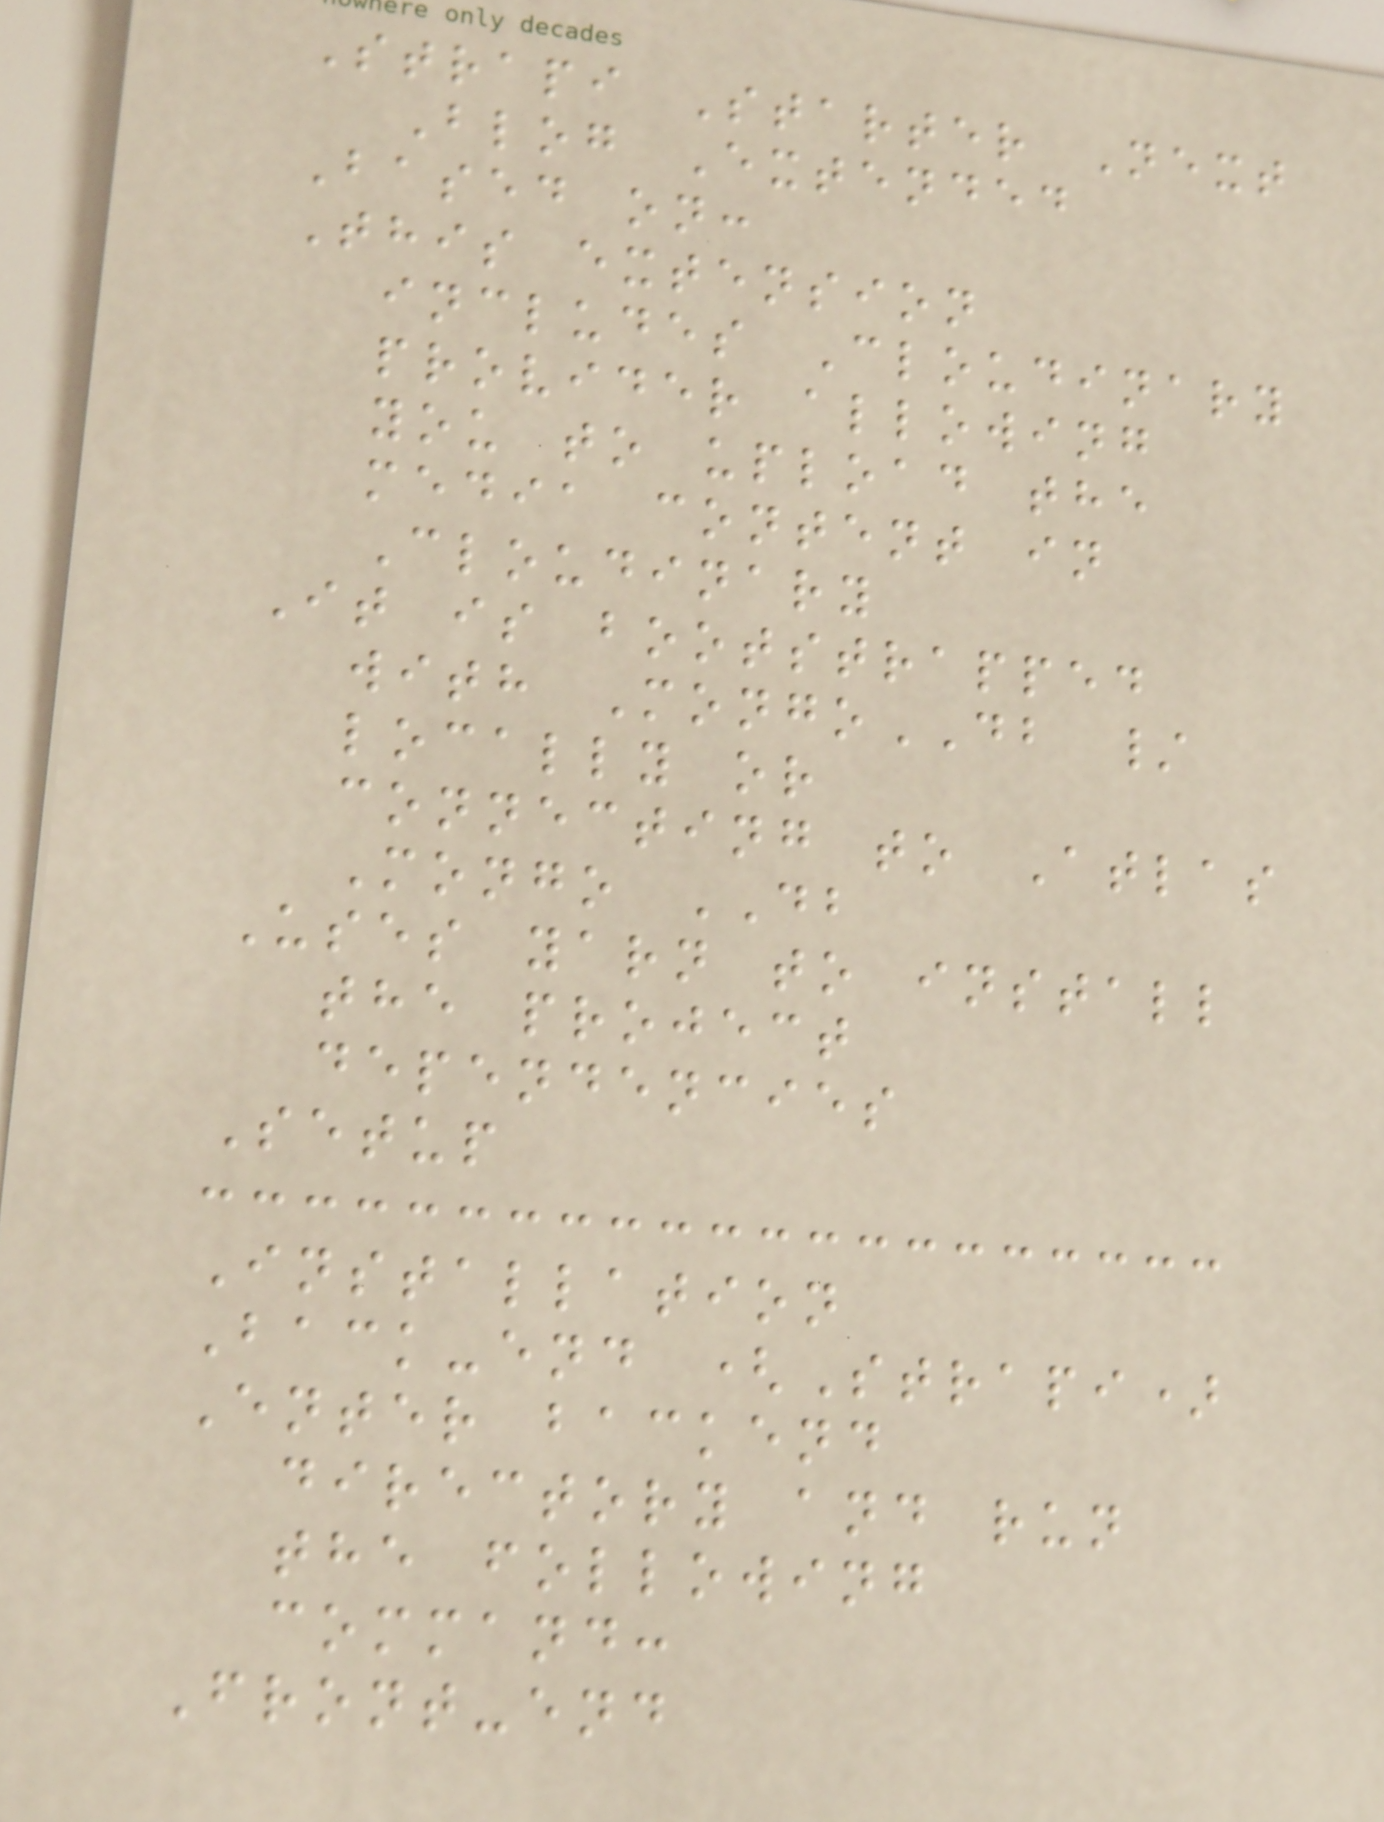Strapi Starter Next
Blog Extended
Based on:
This extension
includes Cloudinary
provider allowing
you to upload the
media content in
Cloudinary
It is bootstrapped
with MongoDB /
locally or
connecting to Atlas
Mongo DB
Uses yarn to install
the project
dependencies
Setup
Installation
Back-end (Strapi)
Enter backend
directory and run
the following
command:
Front-end
